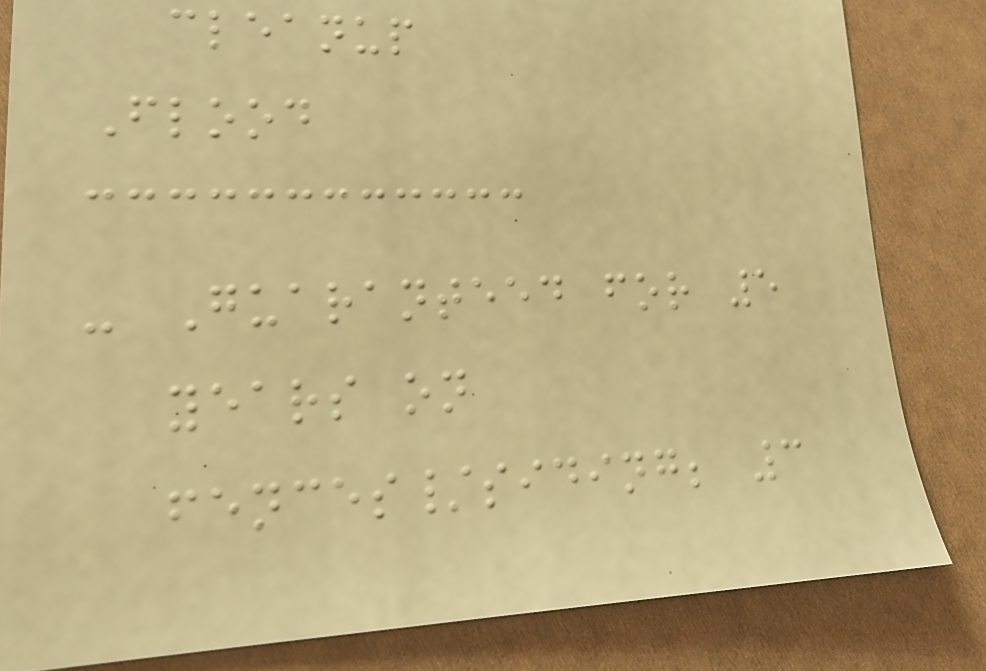cleanup
Flood
- Guaranteed for 5
years on
fences/siding; 3
